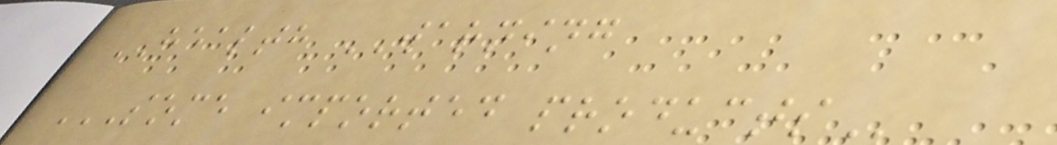HEALTH WARNING
SOME IMPORTED PRODUCTS
